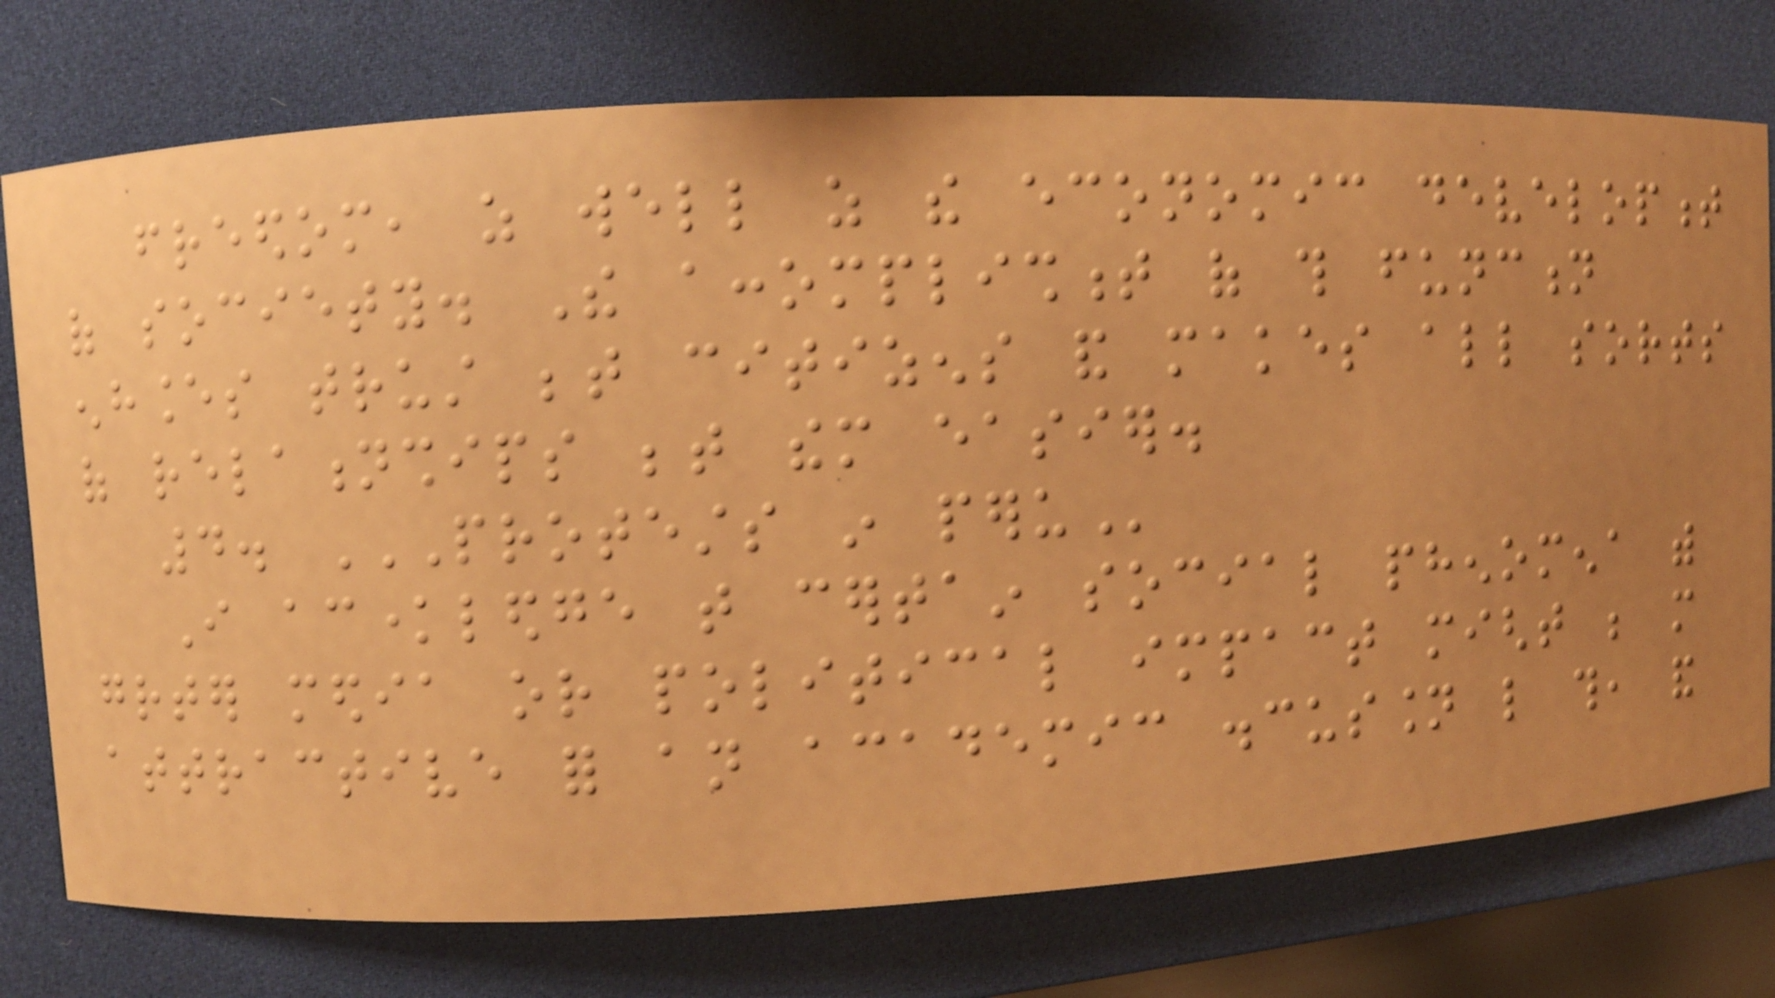freedom, as well as the economic development
of society. The accomplishment of this function
enhances trust between citizens and makes all sorts
of relationships between them easier.
4. PROTESTS IN PERU
I acknowledge that certain social phenomena with
greater media or political impact might be more
attractive for an academic discussion like this, and
